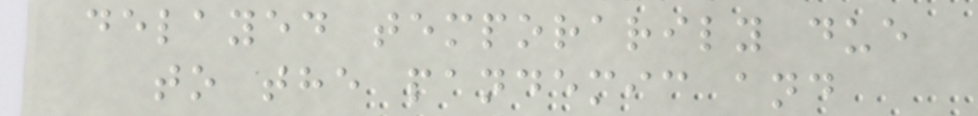delayed temporarily due
to the pandemic and
